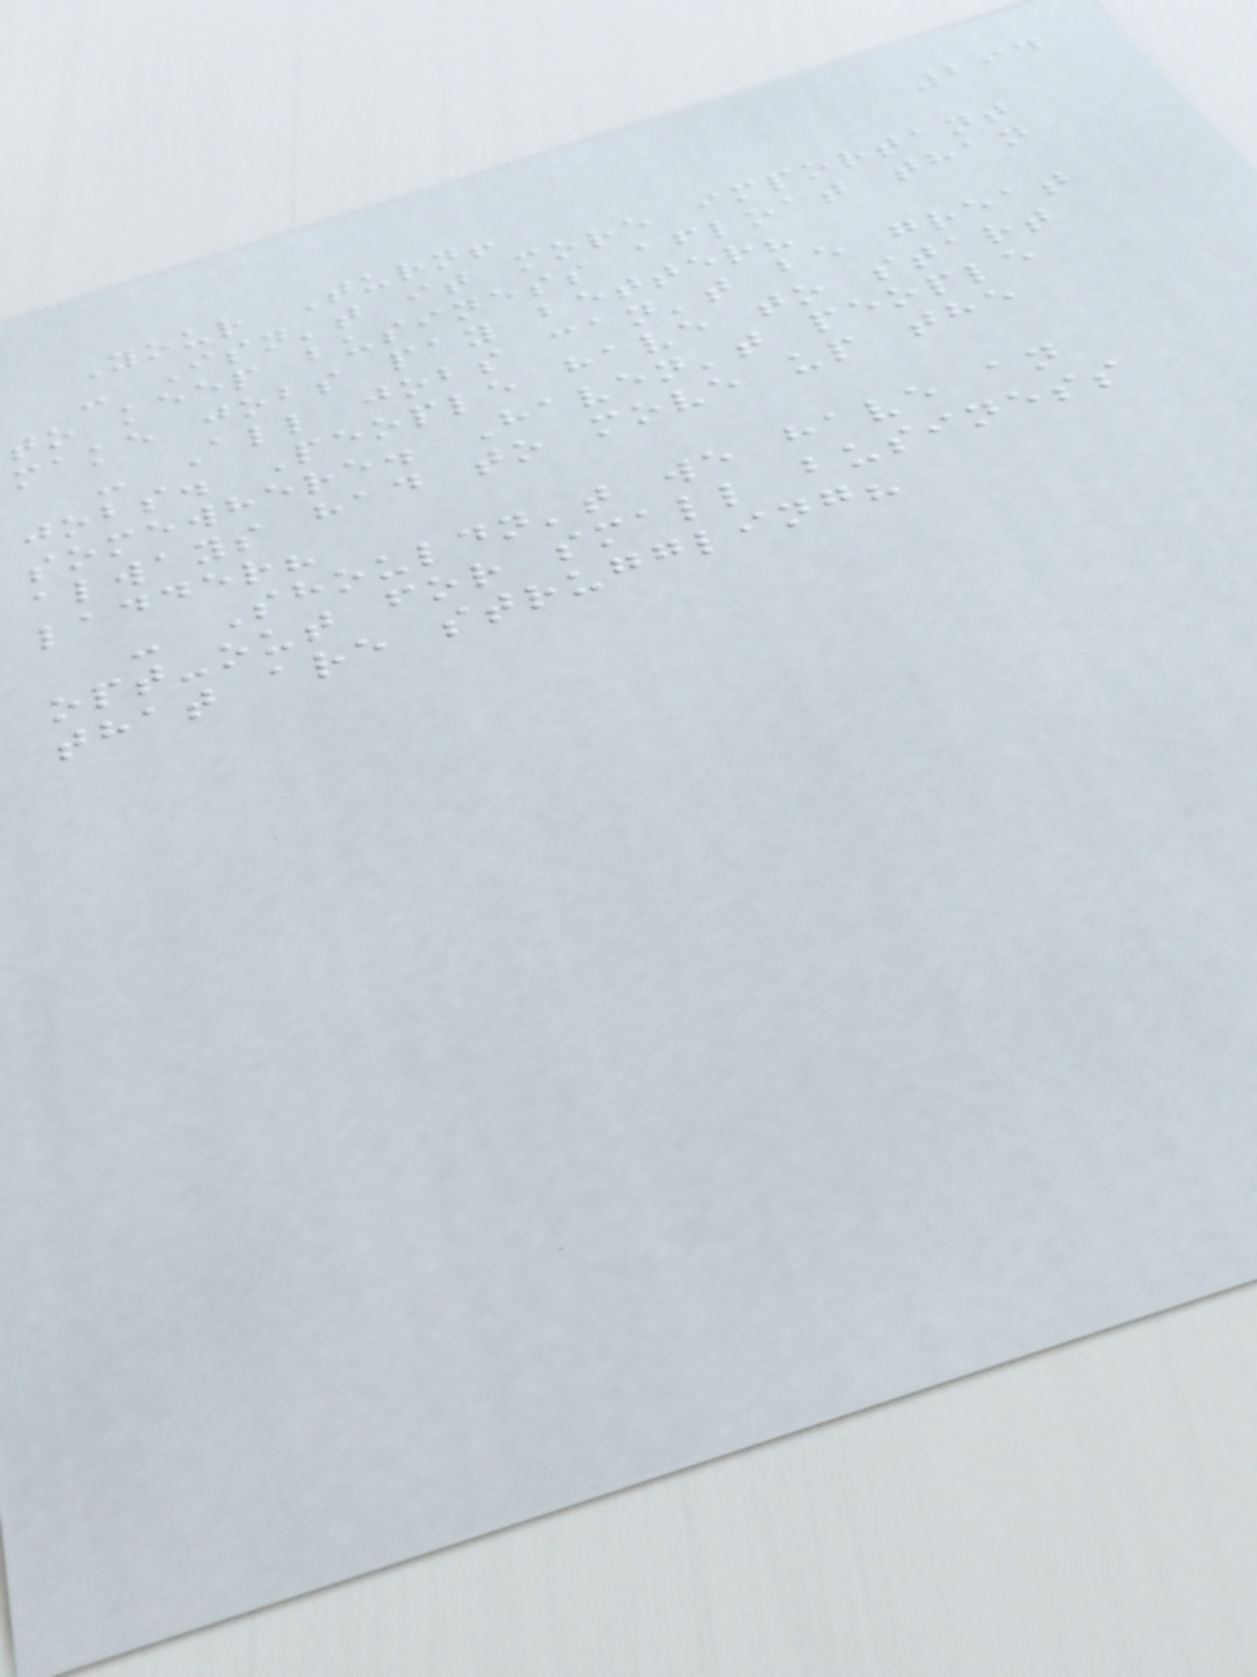294
Your Turn!
- Isn't it more important
to keep business afloat than
make jobs pay better?
- All jobs can't be great
jobs. People have to start
somewhere. Haven't people
always had to move up the
ladder?
- Shouldn't we have an
opt-out for small business
that are struggling?
